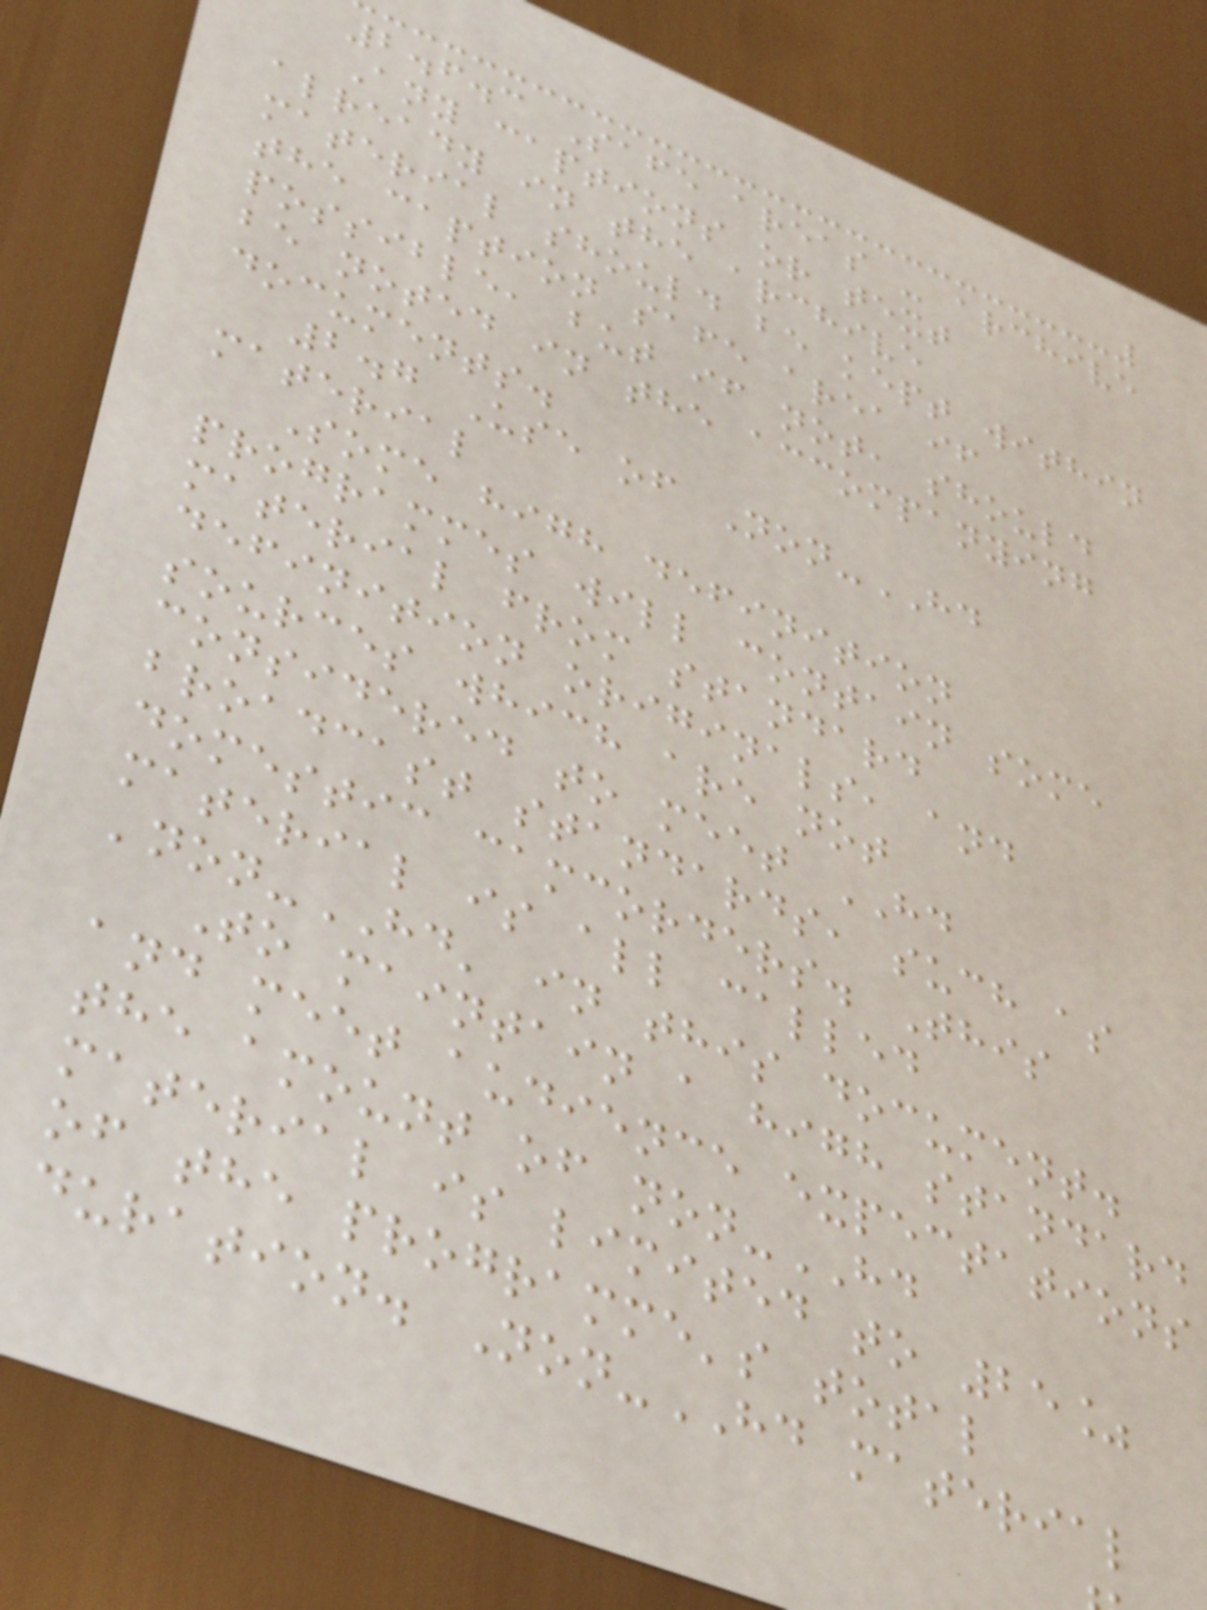2.6.3 Safe areas - archive
Any captions or text
already in the archive
material should be kept within
the caption safe area if
possible, but if not, should
be noted in the accompanying
documents.
2.7 Use of Non-HD
material
Some high definition
programmes will contain some
material from standard
definition originals, and
sources which are not
considered to meet HD
broadcast standards, such as
domestic camcorders. This
material is all called
'non-HD' in this document.
To maintain a high standard
and meet audience expectations
the amount of non-HD
material is limited to 25%
of the programme's total
duration. Non-HD material
